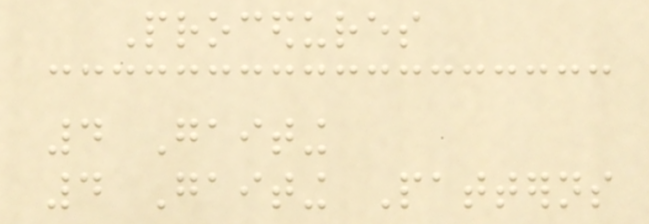Procedures
4 Gaiting
4 Gaiting Patterns
